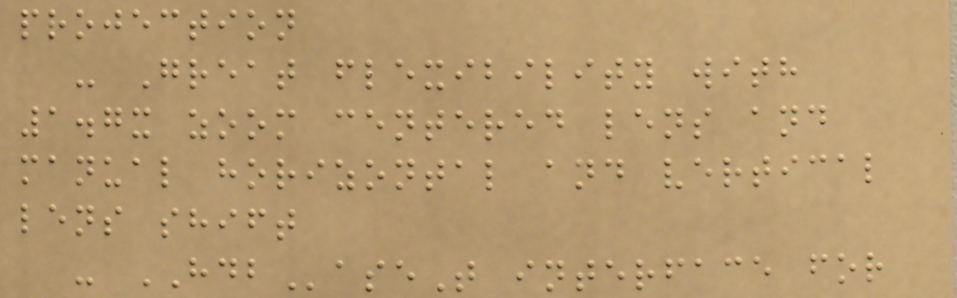projection
- Great flexibility with
1.7x zoom centered lens and
manual horizontal and vertical
lens shift
- HDBaseT interface for
